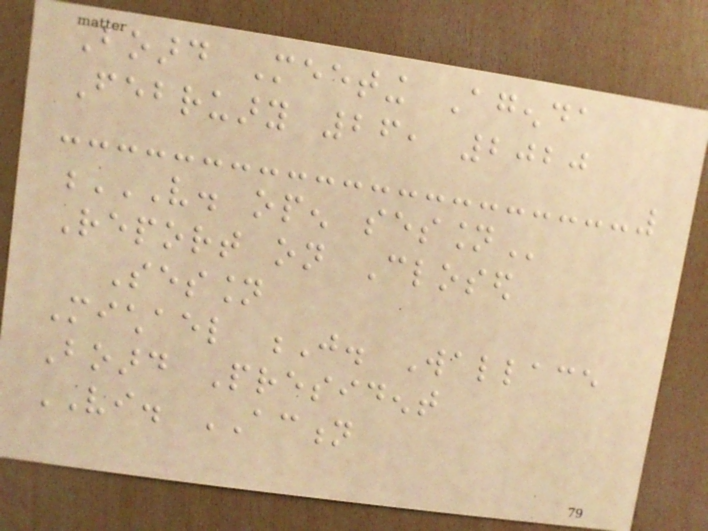Board Meeting Agenda
February 26, 2020
V. OPEN SESSION
Report on Closed
Session
Michael J. Wallace
Board President
VI. ACTION
